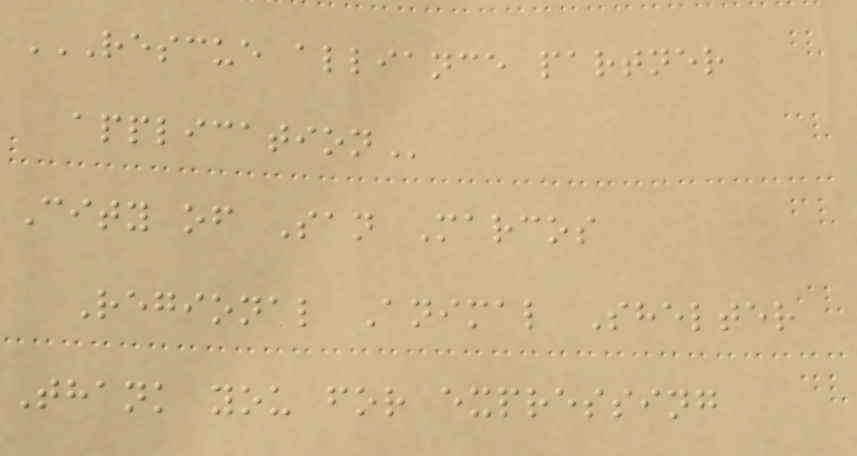RESCUE ALLIANCE PARTNER
APPLICATION
City of San Marcos
Regional Animal Shelter
Thank you for expressing
